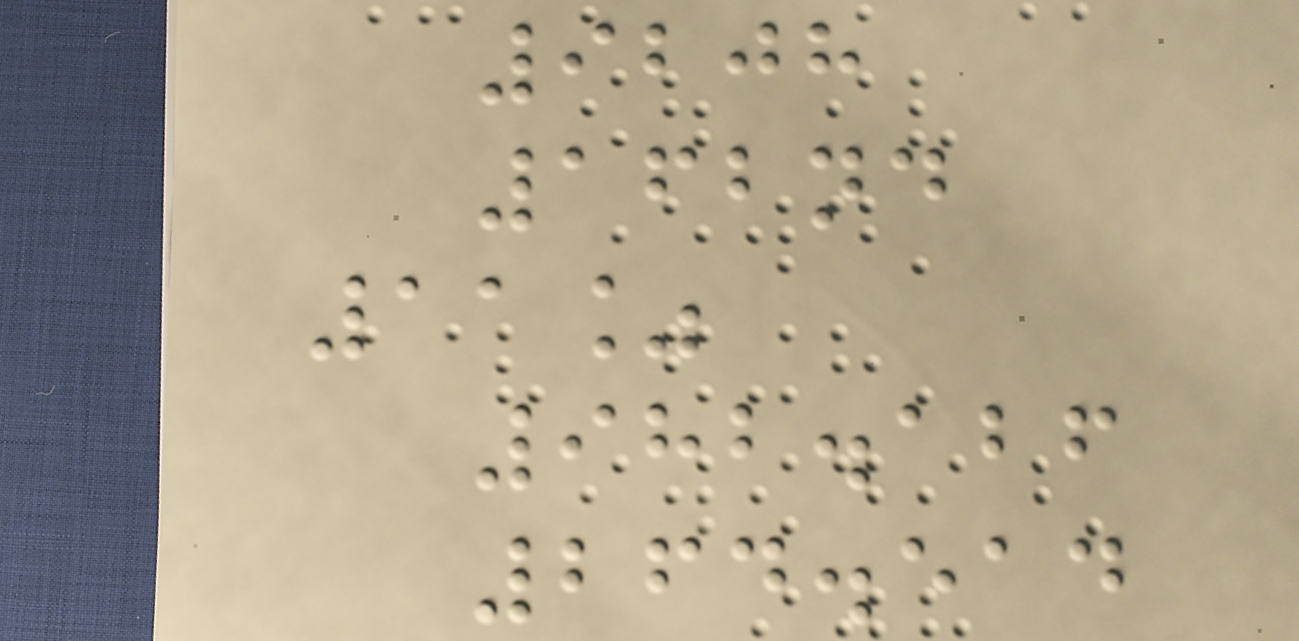9208
162nd
11%
982.126
264.514
